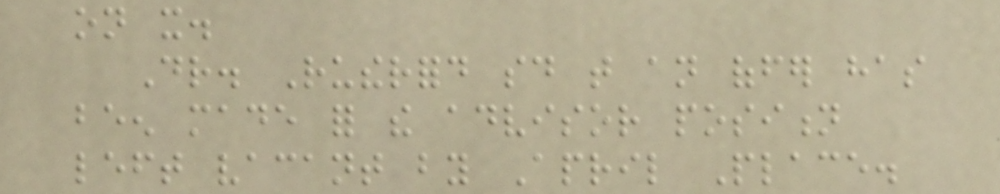on it.
Dr. Rutherford said that an offer has
been made for the advisor position
left vacant by April Place.
